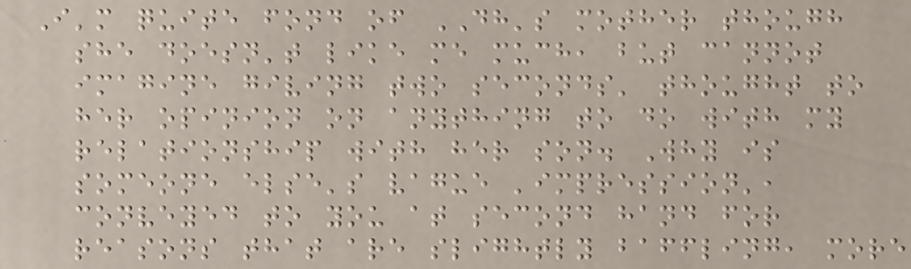I'm quite fond of DH's mother though
she doesn't like me much, but cannot
imagine giving two seconds' thought to
her opinion on anything to do with my
relationship with her son. Why is
someone else's vague 'impression',
conveyed to you at second hand for
reasons that are slightly baffling, more
